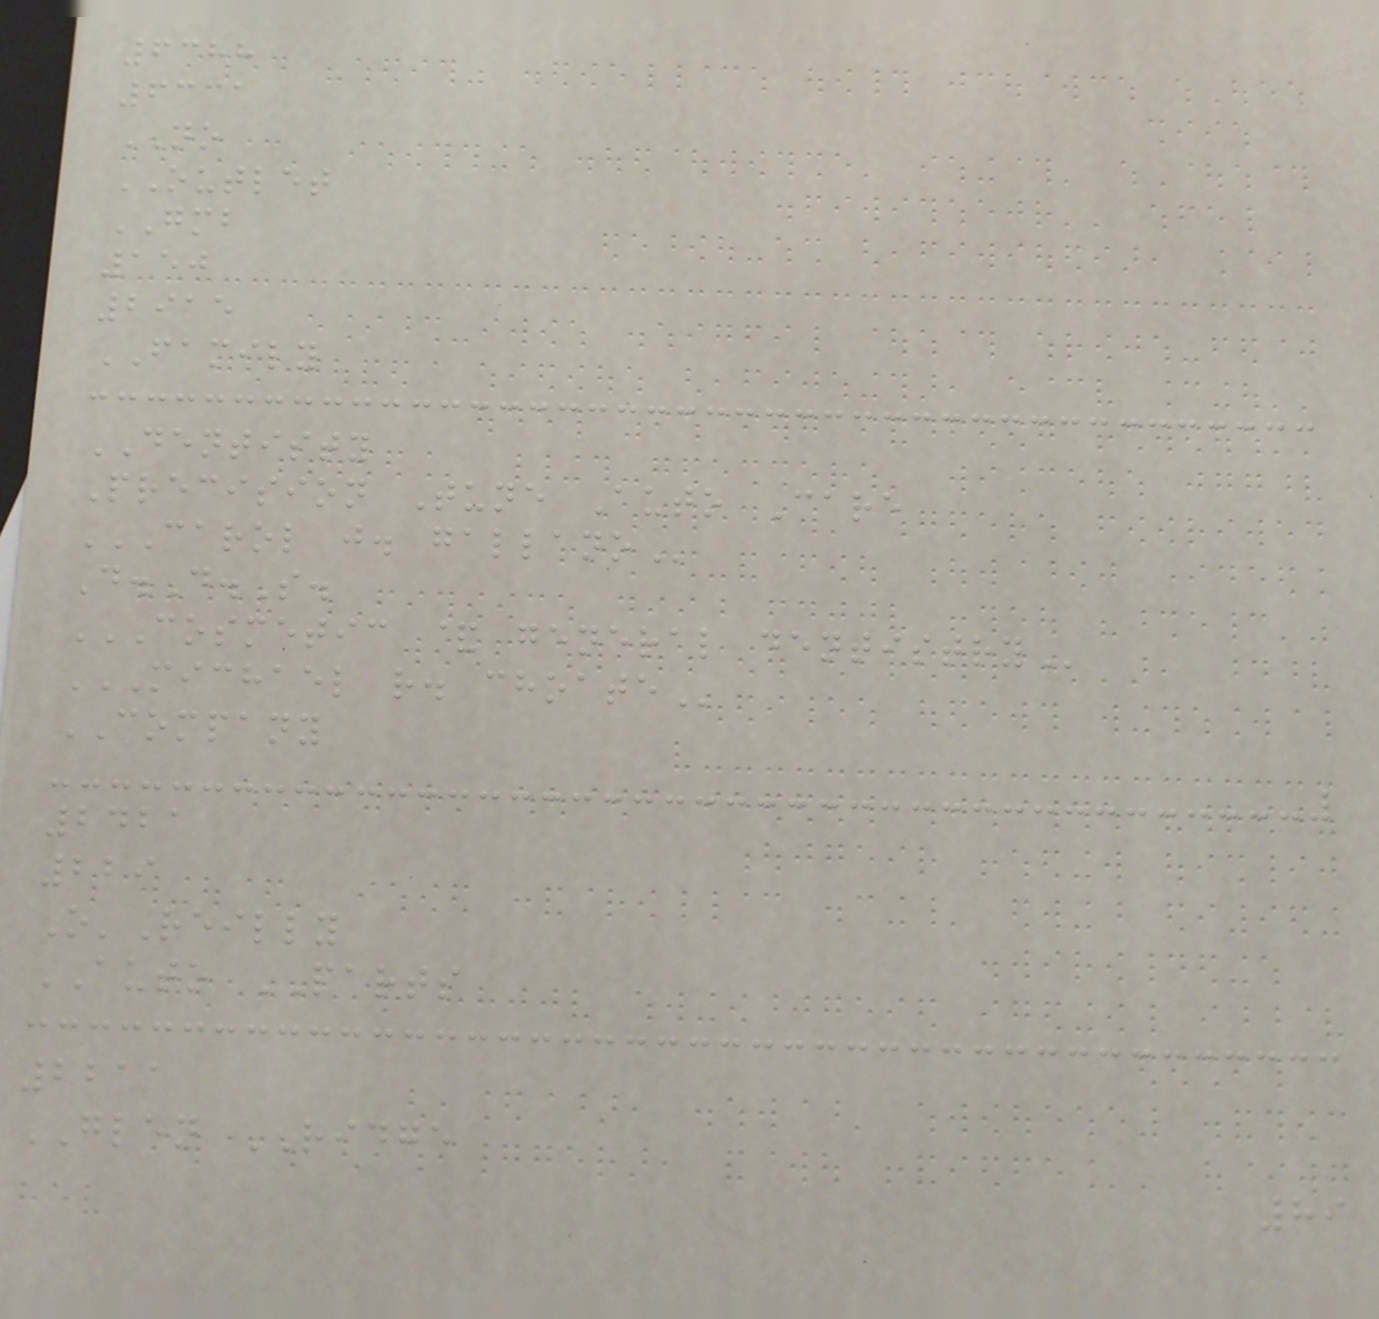6388
6331
NO
OUTLET
GMB
150
2915
FAMILY
DENTISTY
Precision Tune Auto Care
CAROL J. GALLANO
D.D.S.
COSMETIC & GENERAL DENTISTRY
MICHAEL R. CHOATE
COMPANY
2421
229
O'Reilly
AUTO PARTS
2211
GLEN RIDGE
89
